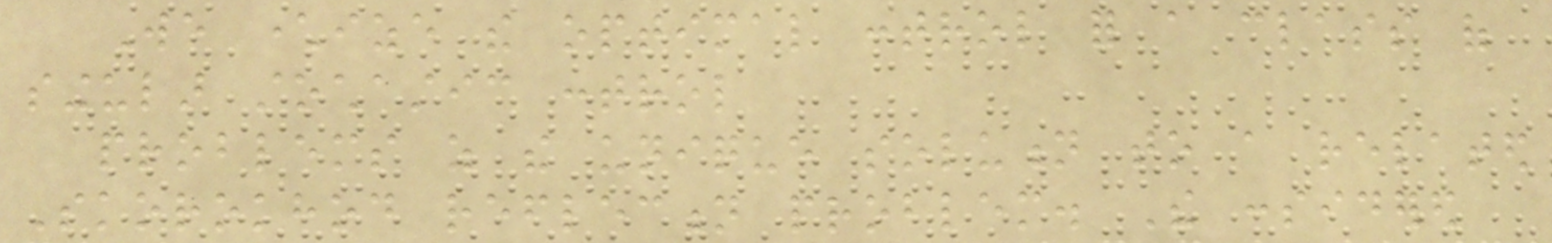We characterize the optimal control for a class of
singular stochastic control
problems as the unique solution to a related
Skorokhod reflection problem. The considered
